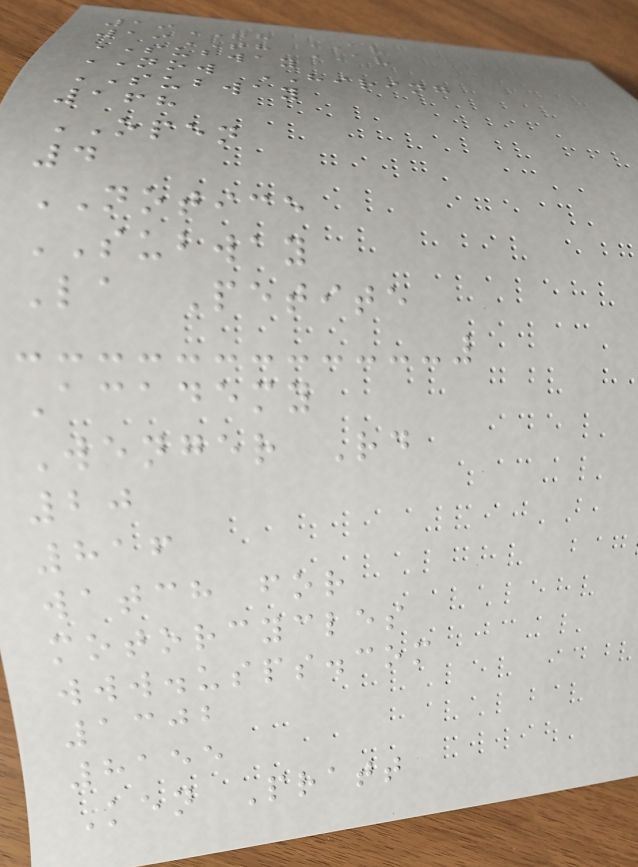19TH AV
19TH AV
SUBWAY
NOW HIRING
SUBWAY
168
OPEN
4
NOTICE
SUBWAY
La Petite
Academy
Wenger Rd
20
816
watch for
motorcycles
www.usps.com
1302
8155
Ken Pratt
